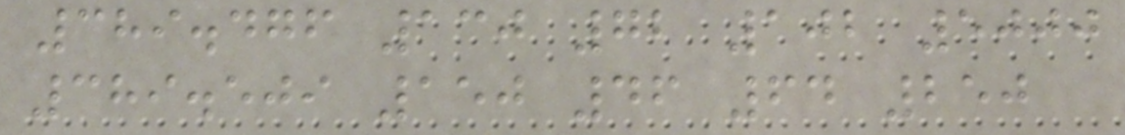389.476 130 72 102 5000
389.509 150 46 64 250
